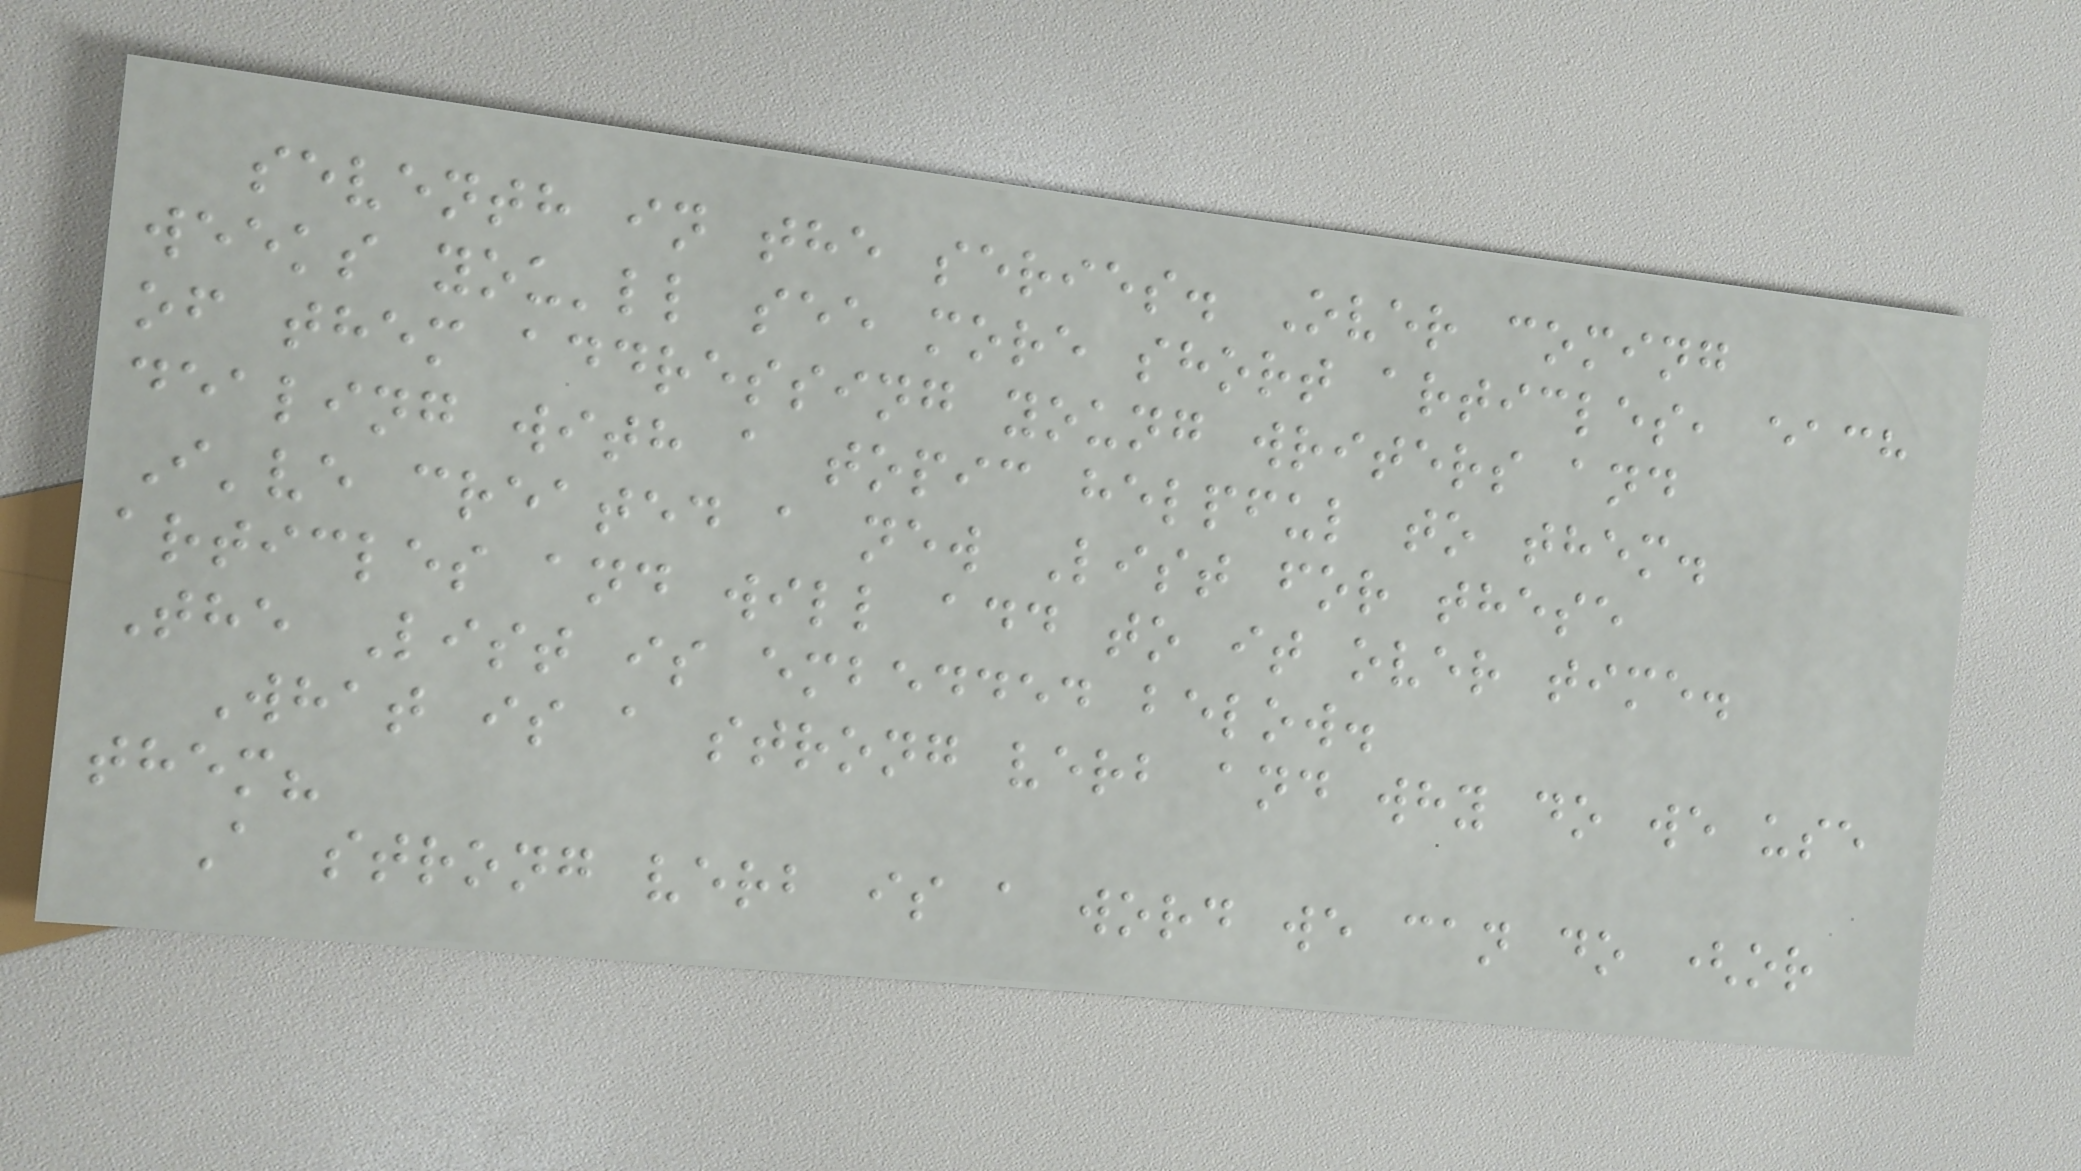seventh in the series. Over coming
weeks you'll see more short articles, each
of them addressing young writers and
dealing with a topic helpful to them.
I've created a new List for these
articles and will add to it over time.
The List is embedded below.
What is a strong verb and why do we use
them?
A strong verb is a word we can do (or
